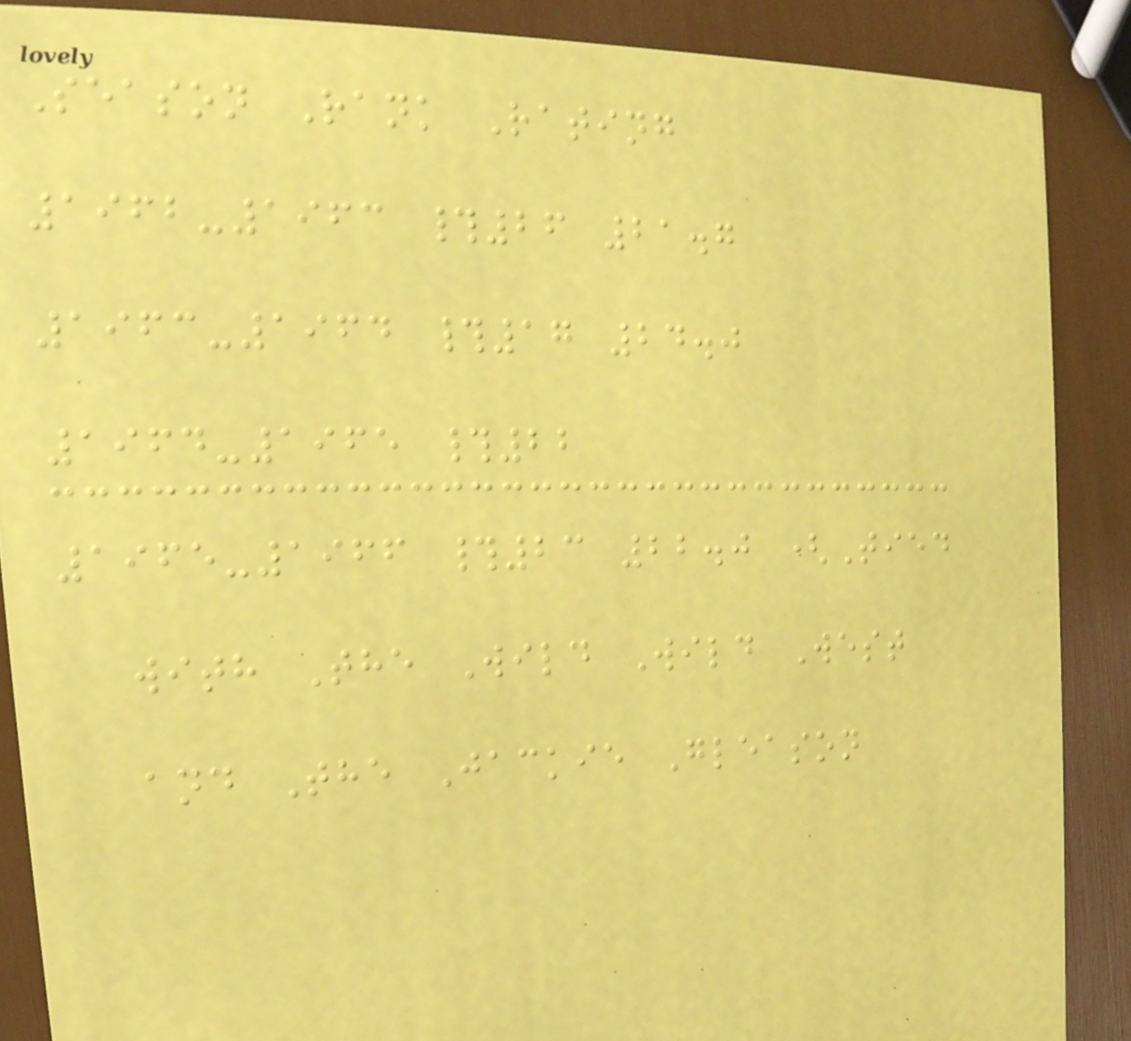Season Rank Rating
1962-1963 #26 21.7
1963-1964 #17 24.0
1964-1965 #22
1965-1966 #23 22.0 (Tied
with The Wild Wild West
and The Jackie Gleason
